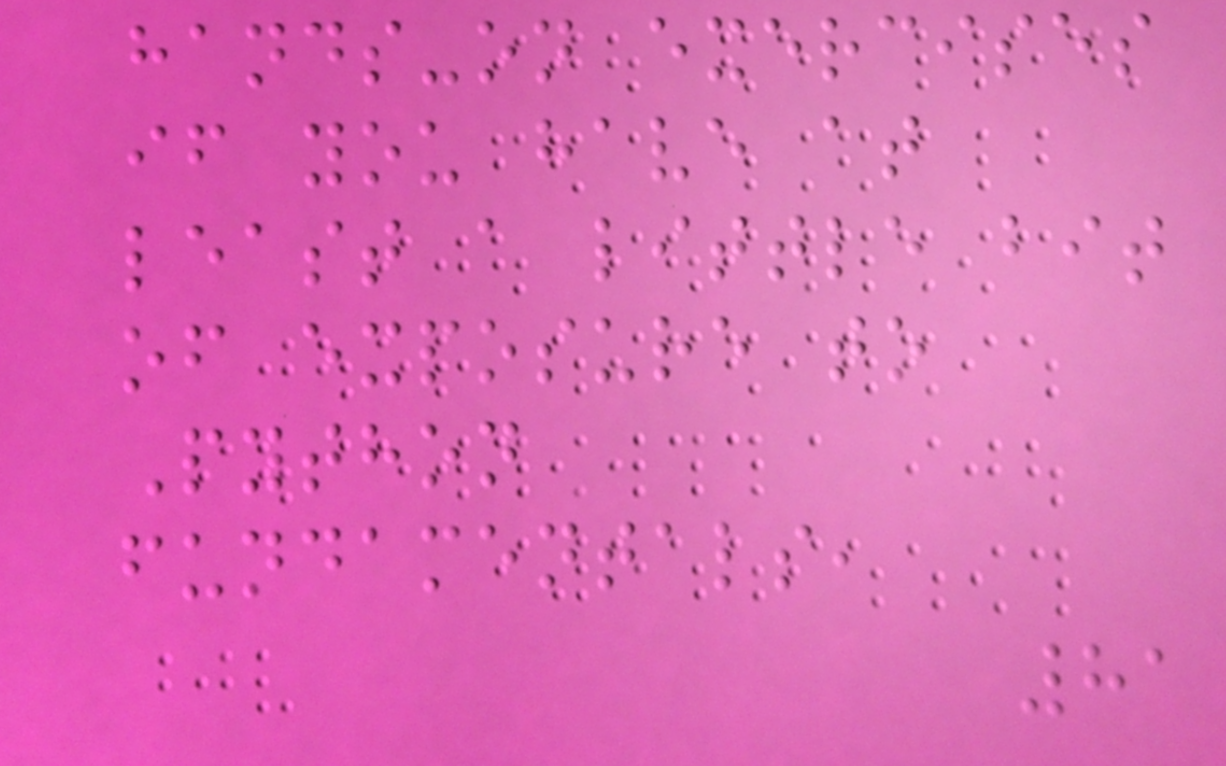hands-on exercises
if you have at
least a little bit
of exposure to
Python
fundamentals,
81
